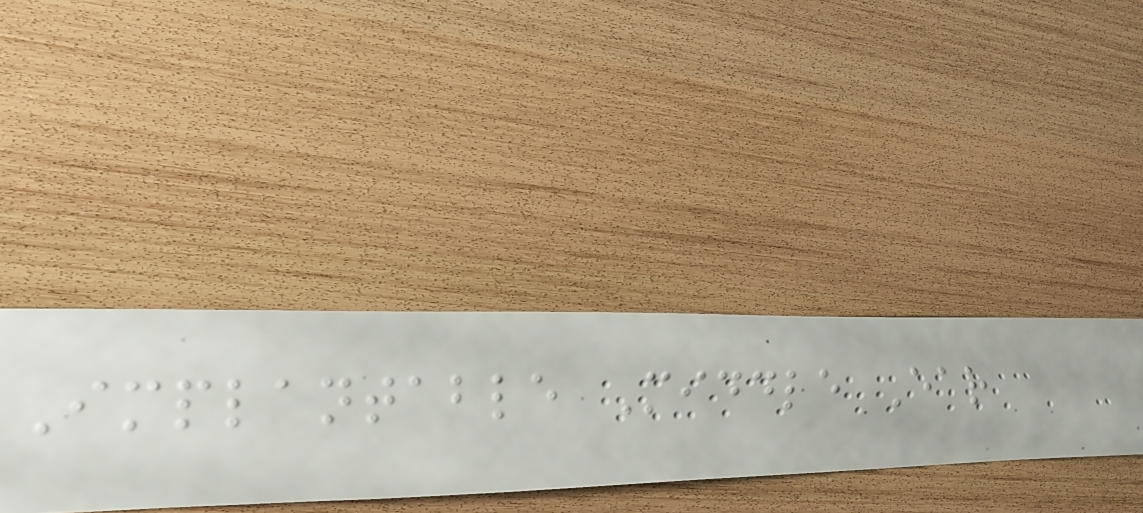Implantable Middle Ear
